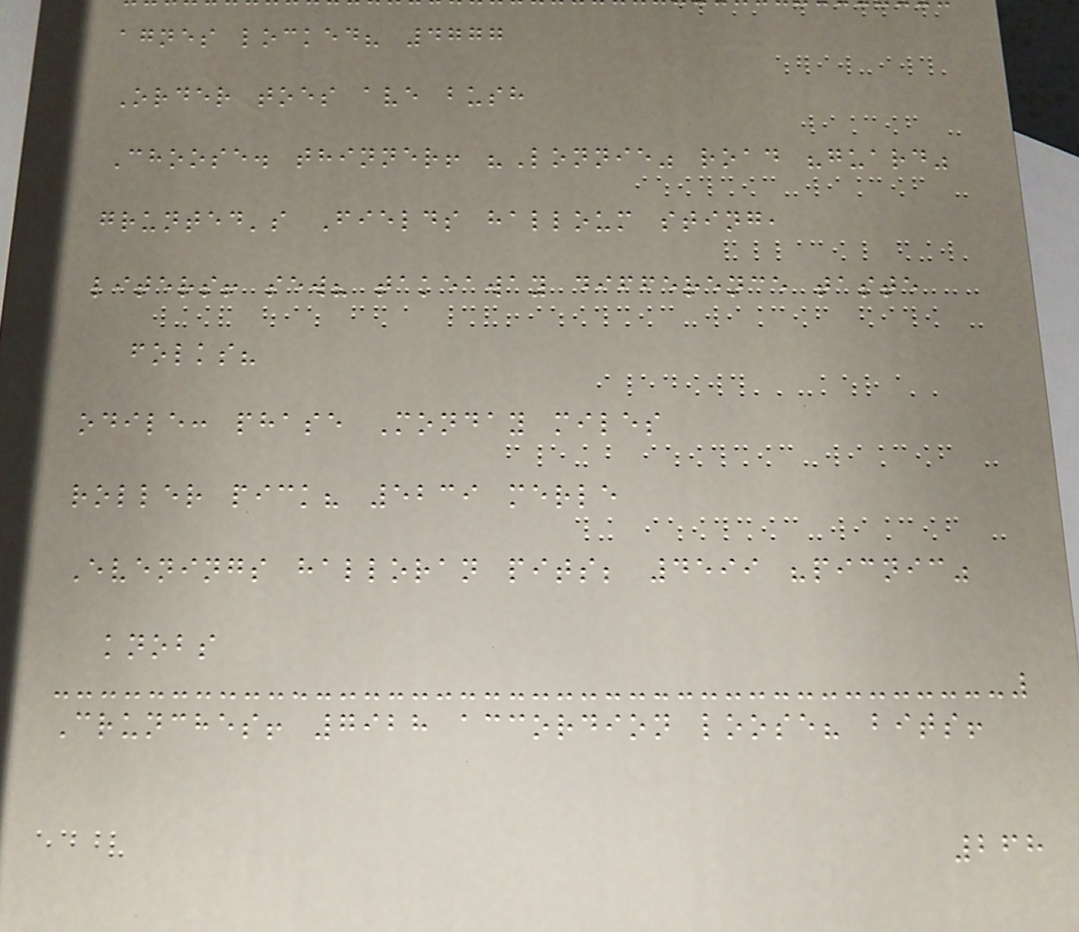agnes locked? 4777
Order toes ave bush
Choose. thinner! "Lonnie" road "guard"
grunted's Fields halloum sting,
liters! sew? takeaway difference taste
folks?
odile: phase Monday miles
roller pick? 5239 merle
Evenings halloran pits; 4599 "picnic"
knobs
Crunches! 7928 accordion loose? bits!
268
